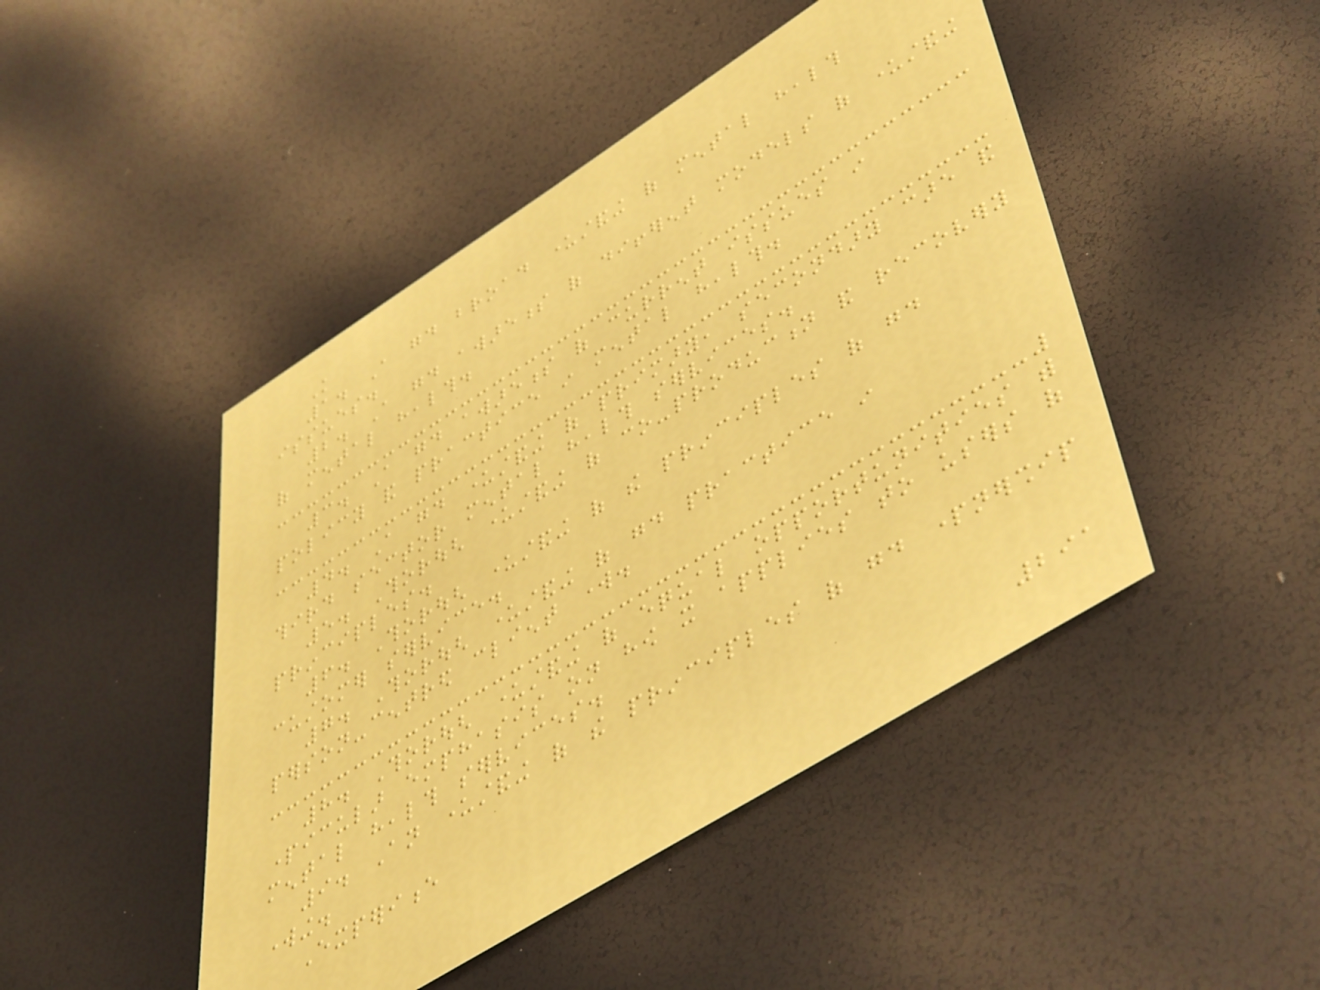Knowledge
1. A good broad understanding of mental health
issues.
2. A good awareness of different models of understanding
of mental health.
3. A good awareness of current issues in
policy and practice in mental health.
4. A good understanding of primary, secondary care and
third sector mental health services.
5. Thorough understanding of co-production and recovery
principles.
6. Thorough understanding of the principles of good
customer service.
7. Thorough understanding of good practice in
person-centred client work.
8. Thorough understanding of equal opportunities with
particular emphasis on how it applies to users of
mental health services.
9. An understanding of the principles of good partnership
working.
Experience
291
